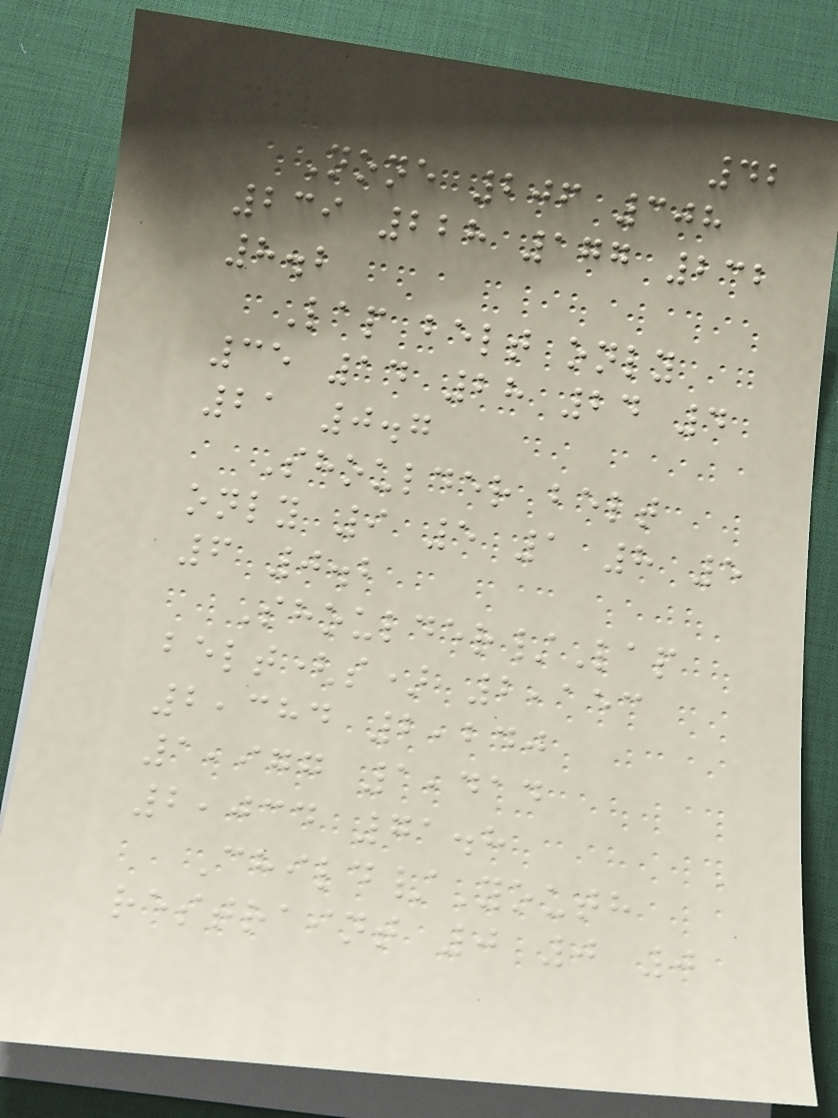42
None 206 308
239 228 177 232
8.2
Lap belt only
35 14 28 24 4
21 0.7
Shoulder belt
only 9 5 1 8 5
6 0.2
Shoulder/Lap
belt(s) 2,153
2,384 2,240
1,977 1,414
2,034 71.8
Child/Youth
restraint 0 0 0
